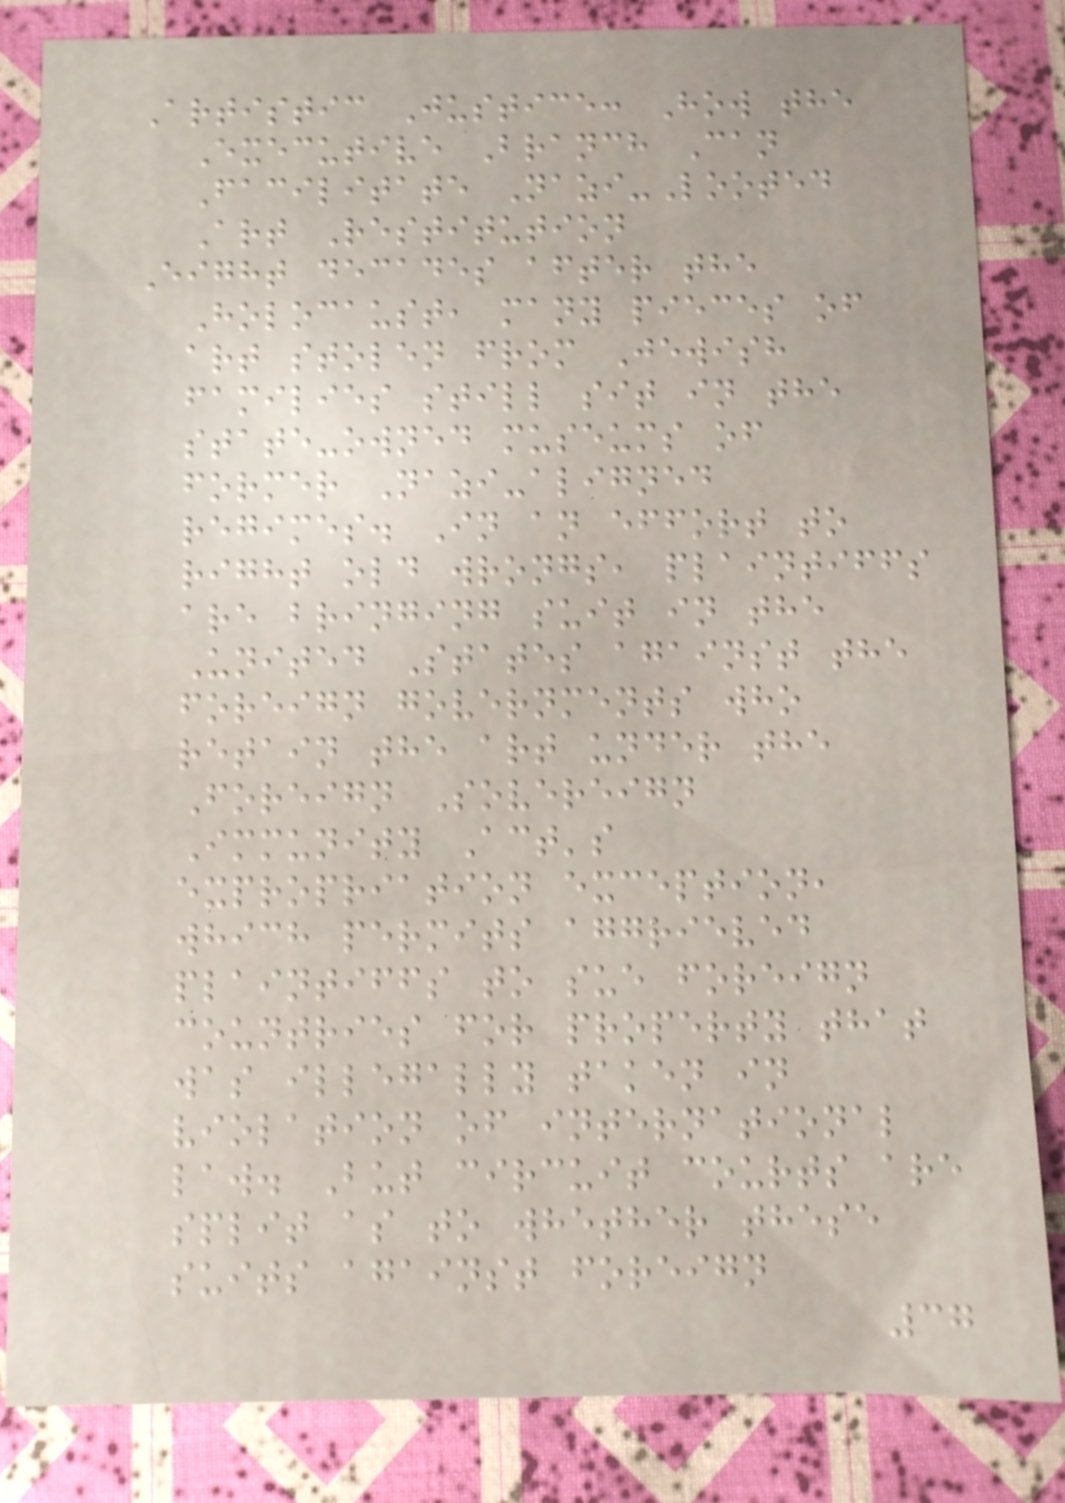Artistic Justice: How the
Executive Branch Can
Facilitate Nazi-Looted
Art Restitution
Eight decades after the
Holocaust, many pieces of
art stolen from Jewish
families still sit in the
state-owned museums of
former Nazi-aligned
regimes. In an effort to
right old wrongs, plaintiffs
are bringing suit in the
United States against the
foreign governments who
retain the art under the
Foreign Sovereign
Immunity Act's
expropriation exception,
which permits aggrieved
plaintiffs to sue foreign
countries for property that
was illegally taken in
violation of international
law. But circuit courts are
split as to whether these
suits against foreign
37
